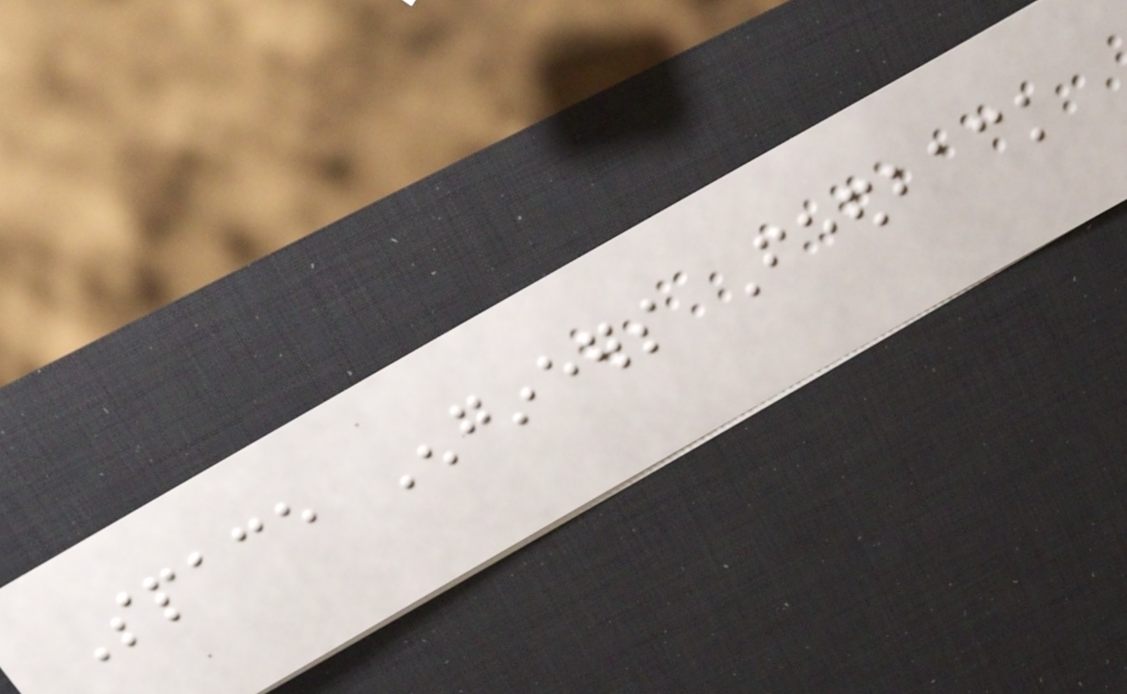Space Engineers Feedback
